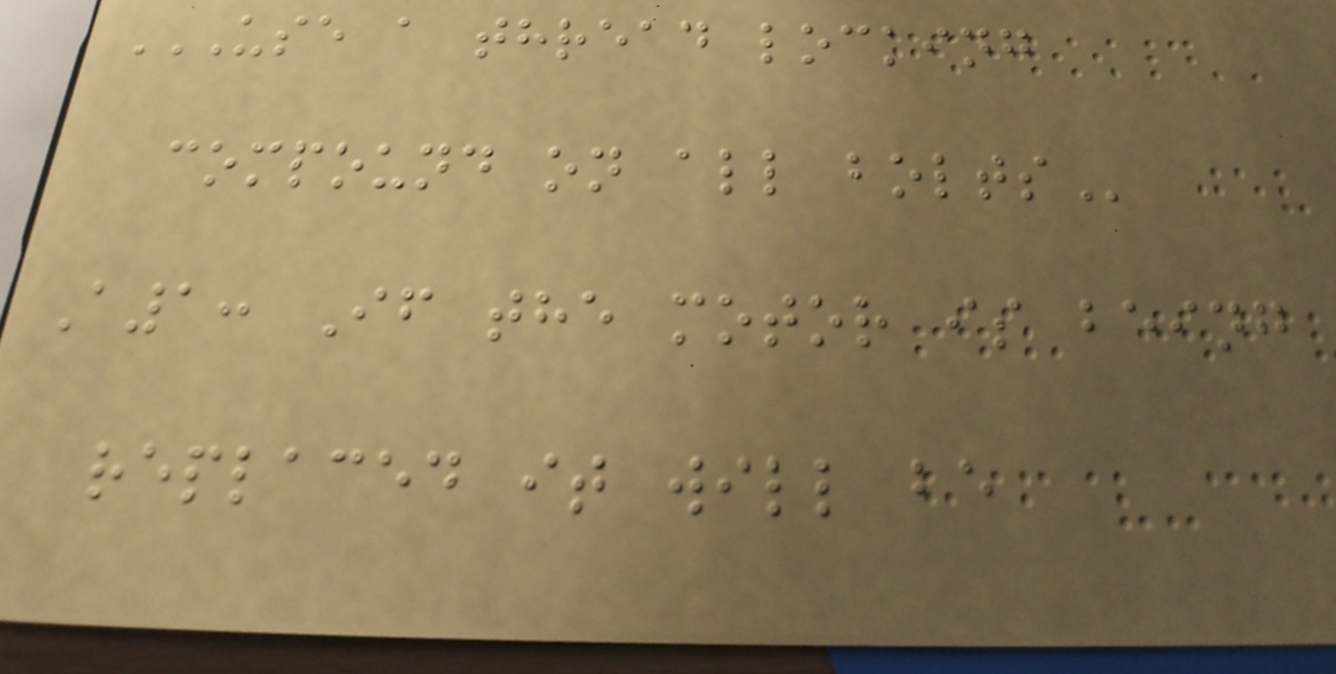USE A THREAD LOCKING
COMPOUND ON ALL BOLTS
A1: If the motor is being
replaced it will be
